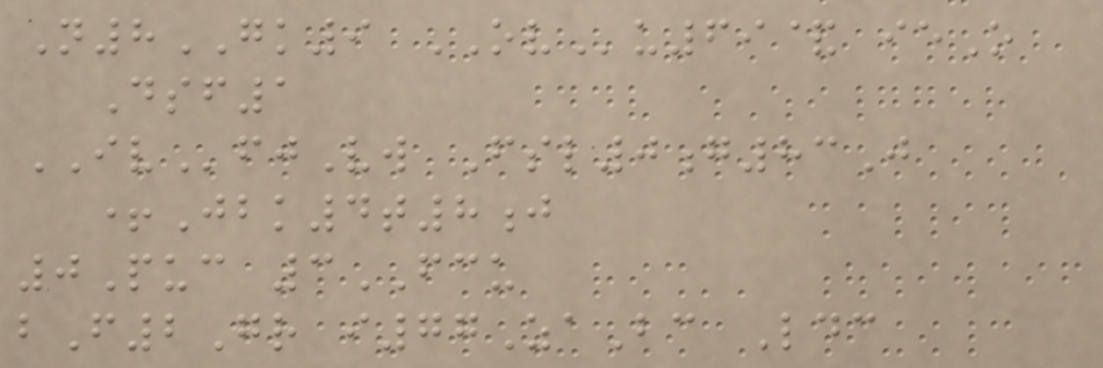N8GK9 OVu69& ieO
Dsf1
IVfjVw Fsl0g83J
+Jbk4t8j
0Puc 3FCU
bF2Gr i77ZaBc Ldc
